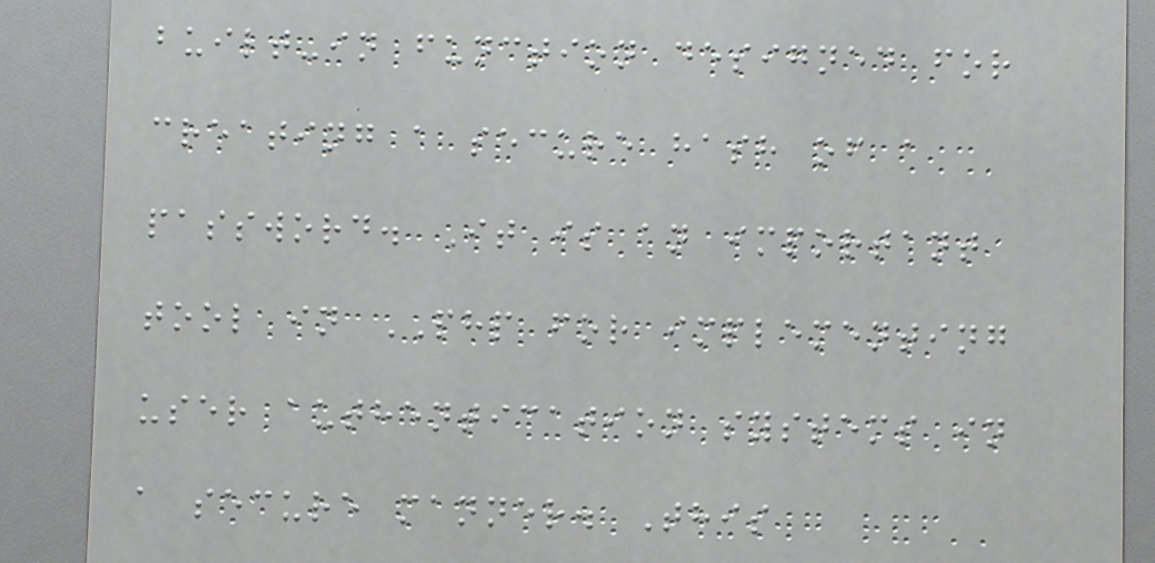built-in function designed for
creating a secure hash of a
password. It is an important
tool in PHP for implementing
user authentication systems in
a secure manner. This
